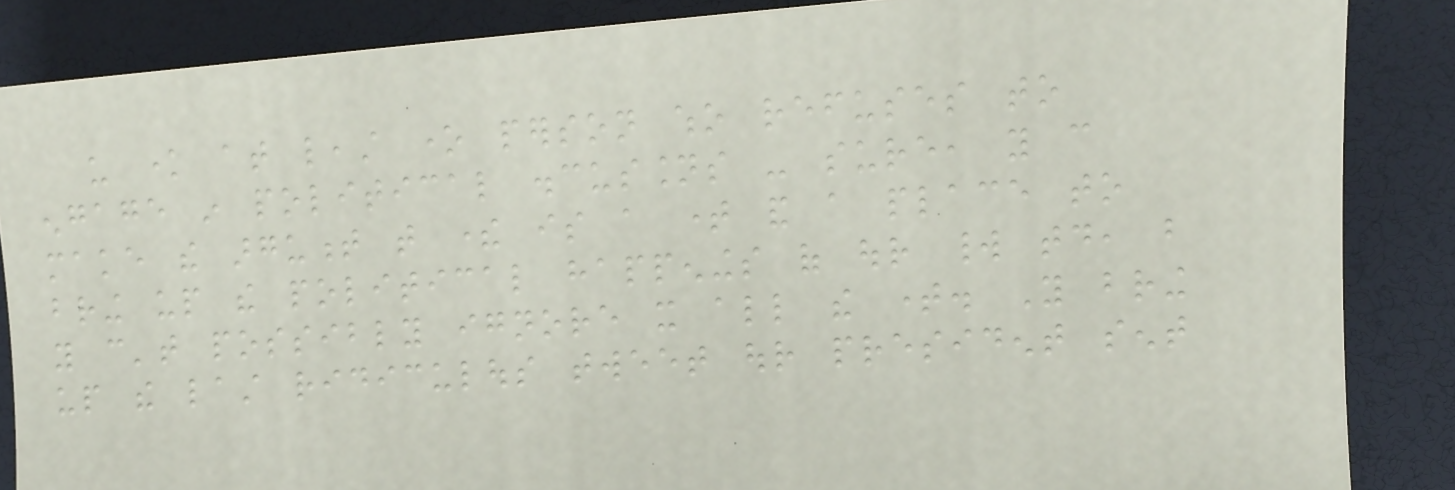us know at least one person who refuses to
engage in political discussions - sure, you can
make the argument that there is a time and a place to
bring up the political happenings of our world today, but
you can't possibly ignore it all the time. You bring
up the last ridiculous tweet our president sent
